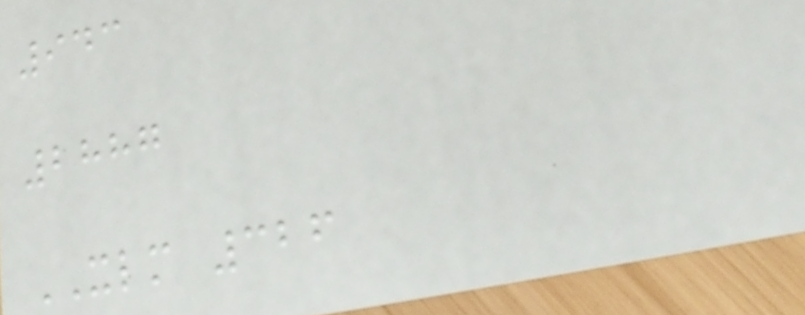943
2887
XLM 326
